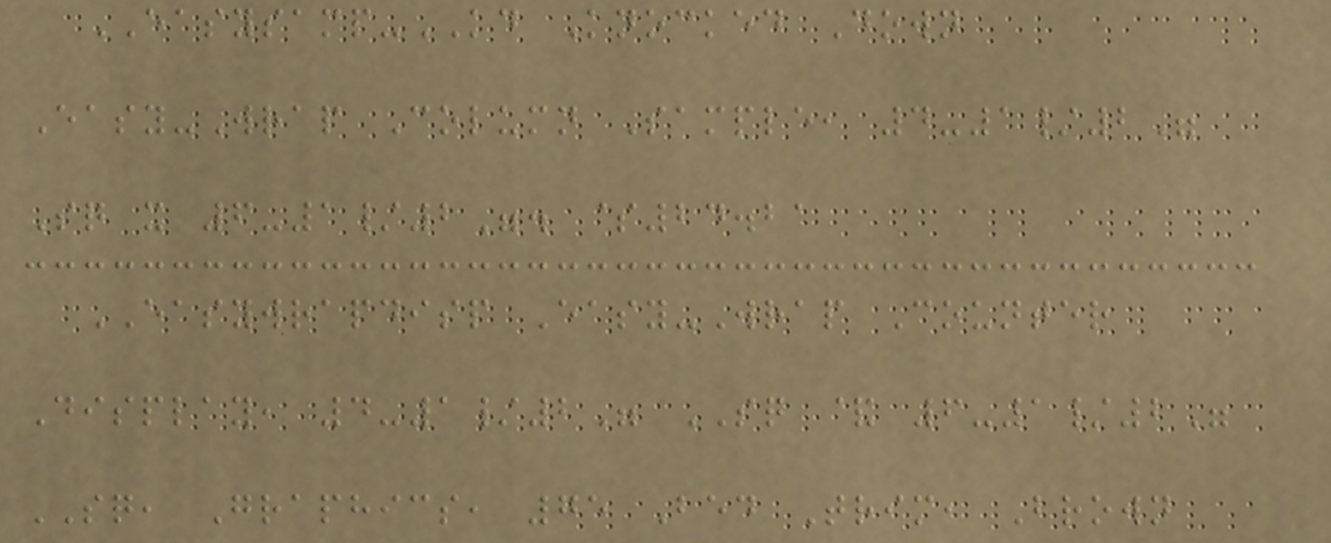EASYSAMP-KD Knocked Down
Easy-Wrap Column Sample, 4-1/2"
Sq x 6-1/2". $24.21
EASYWRAPDISP Easy-Wrap Counter
Display, 4-1/2" SQ & 6-1/2"
SQ, Graphics, 75 Bed Trim, Brown
